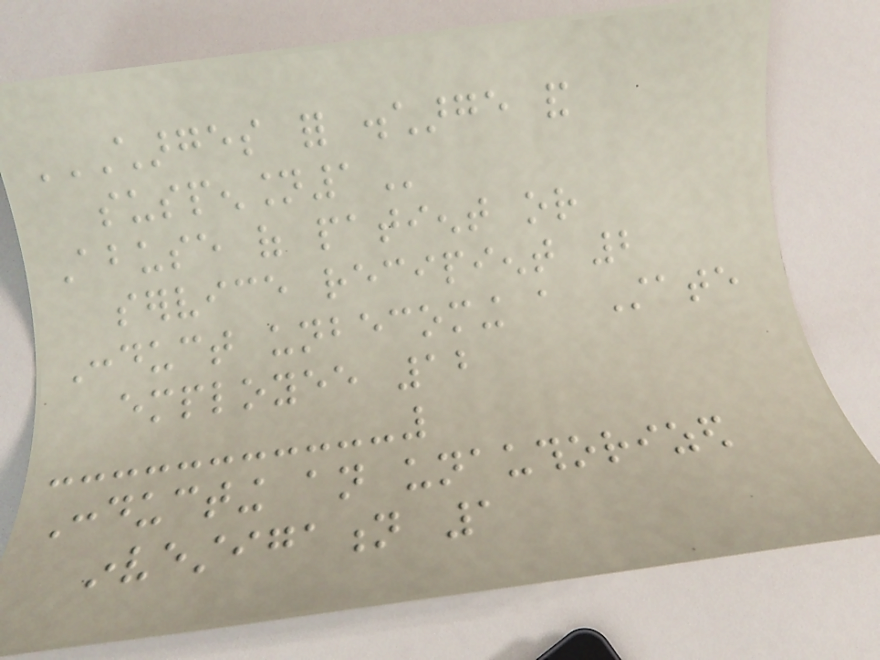CHARGES FOR DISCHARGE AND
SUSPENSION1
Abuse of patient or
service recipient 2
Conduct unbecoming a State
employee 12
Conducting an unauthorized
investigation 1
